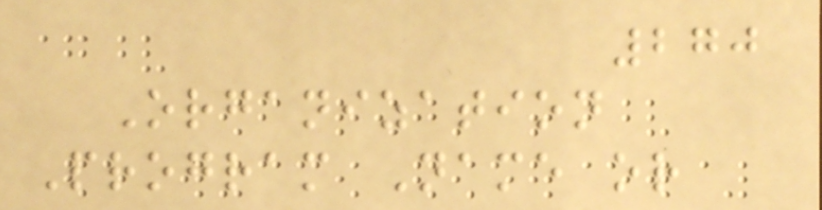270
Organization
Program Name or
